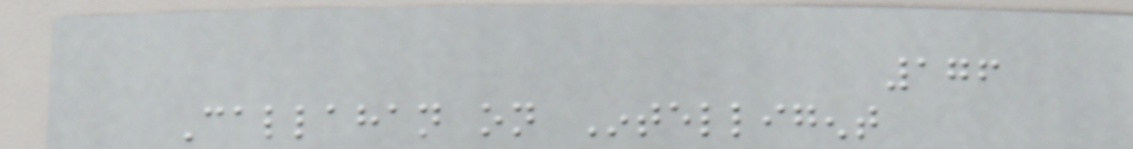176
Callahan on Intelligent
